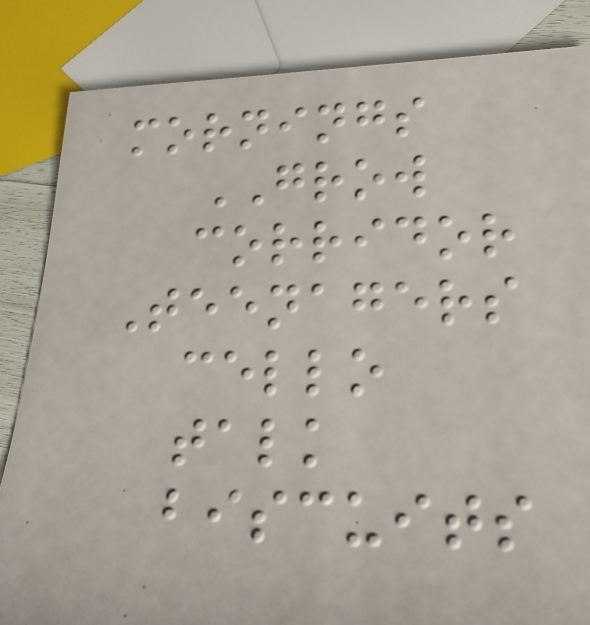mornings
GROW
corridor
Teenagers
cello
talk
biscuits
